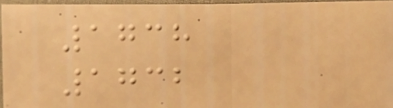1738
1732
